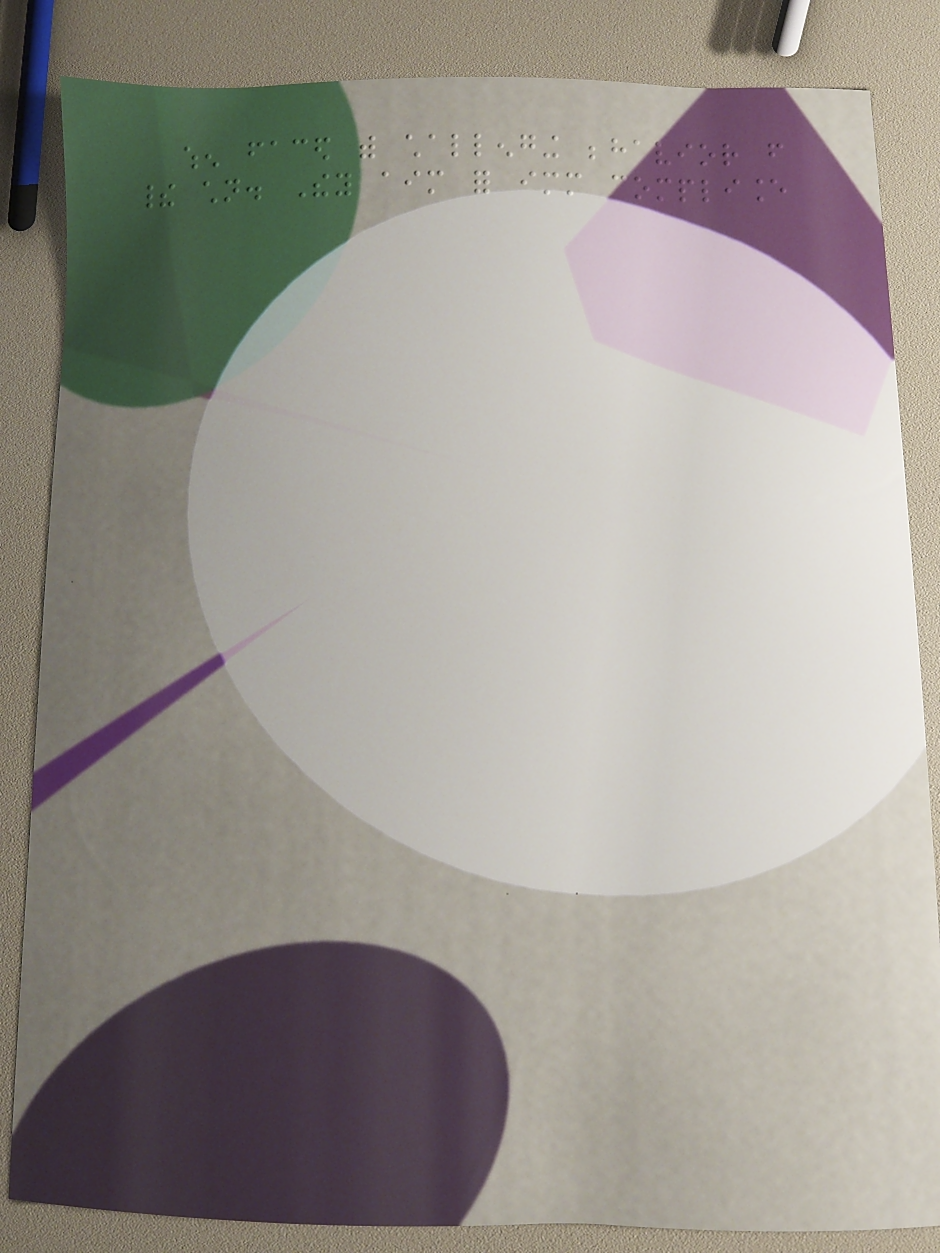when faced with challenging behavior from
their children. They aim for immediate compliance
